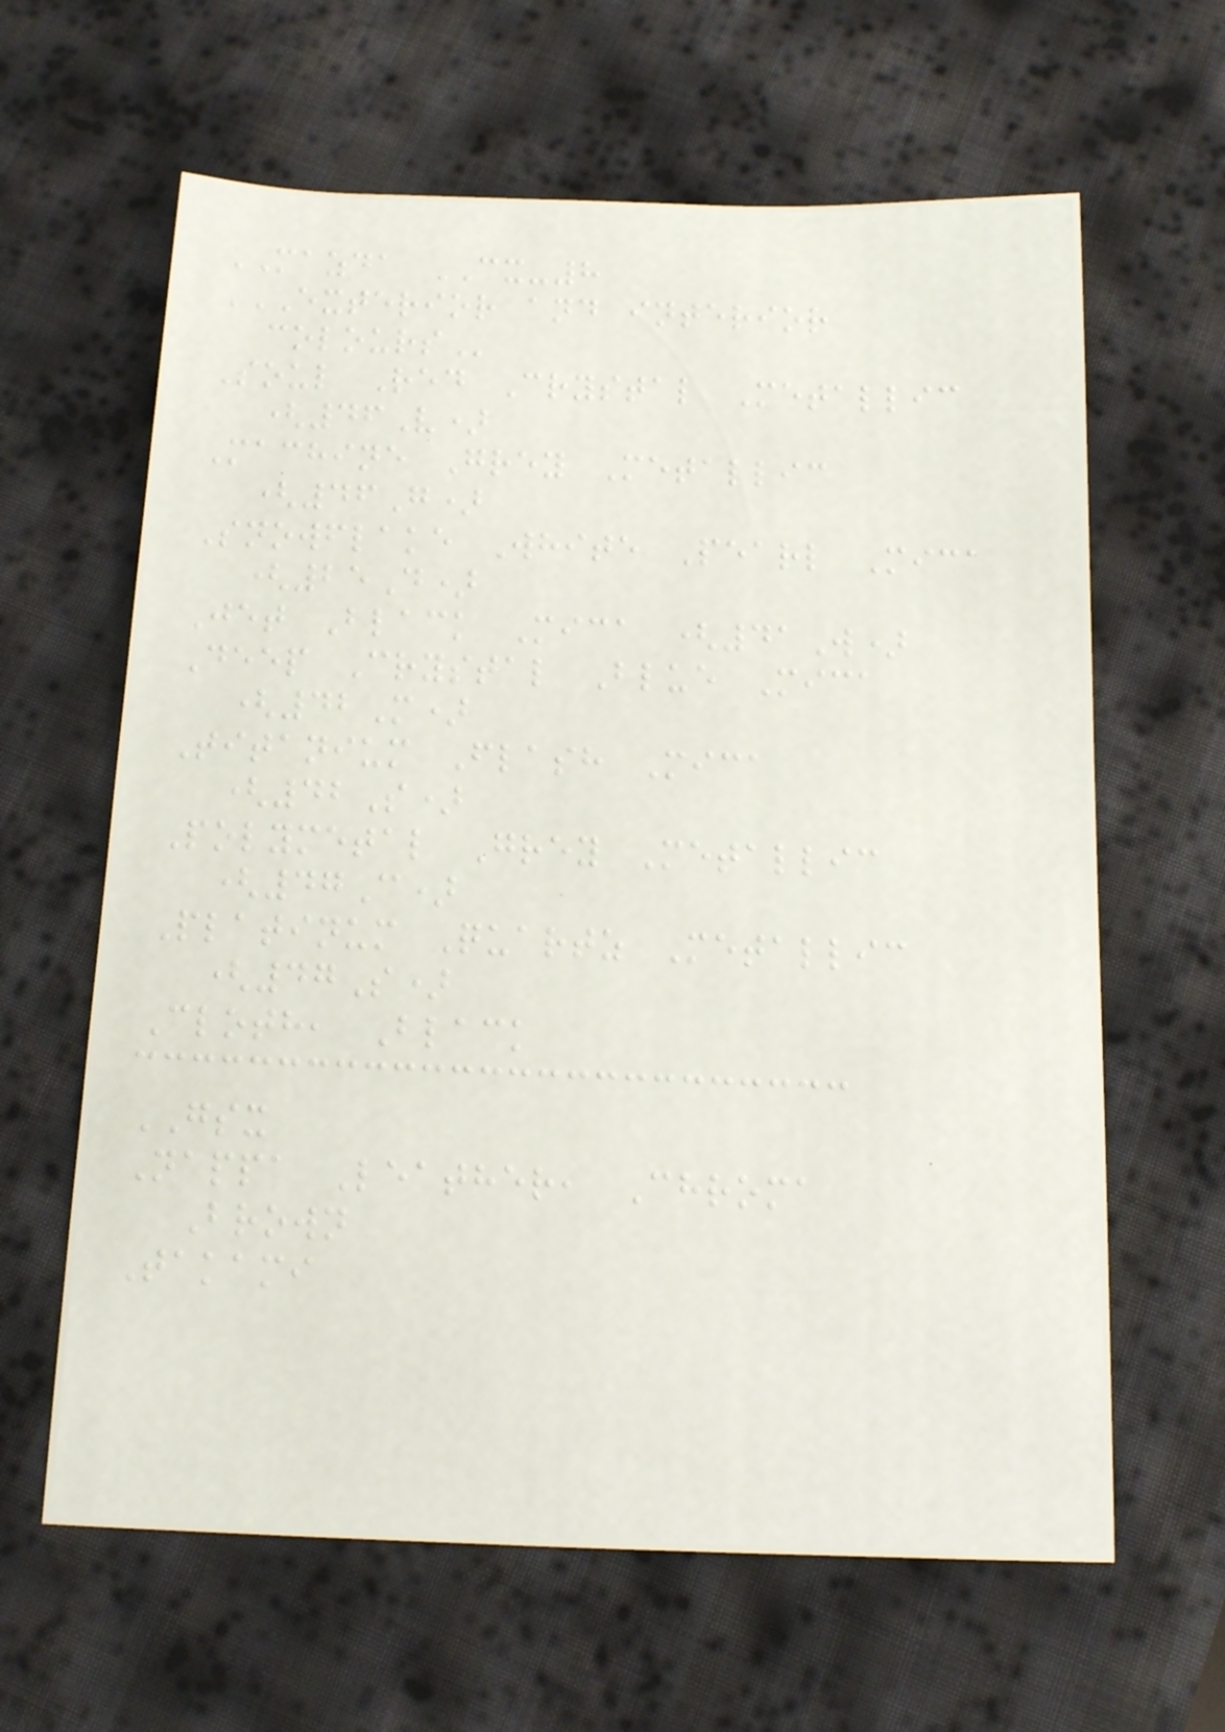MAZDA CX-8
EXTERIOR AND INTERIOR
COLOURS
Soul Red Crystal Metallic
(46V)
Machine Grey Metallic
(46G)
Snowflake White Pearl Mica
(25D)
Jet Black Mica (41W)
Deep Crystal Blue Mica
(42M)
Titanium Flash Mica
(42S)
Polymetal Grey Metallic
(47C)
Platinum Quartz Metallic
(47S)
Cloth, Black
GSX
Nappa Leather, Chroma
Brown
Takami
